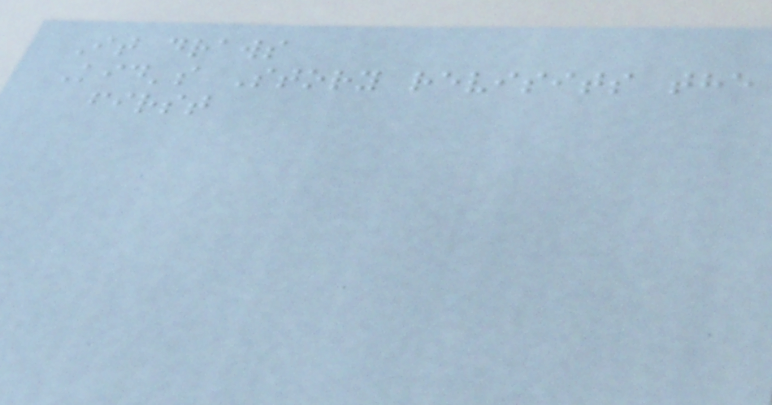It draws
Kid's Story revisits the
first
